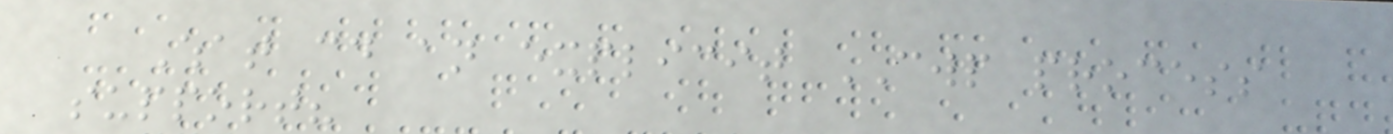What could an explicit CWP process
support?
